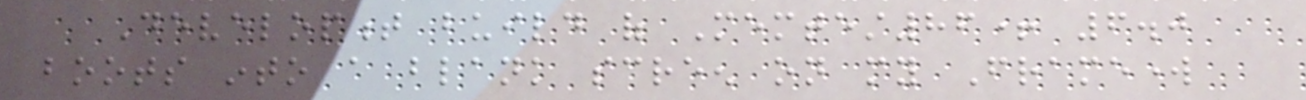Development build of Memtest86+ 6.0
boots into a blank screen on my Framework
